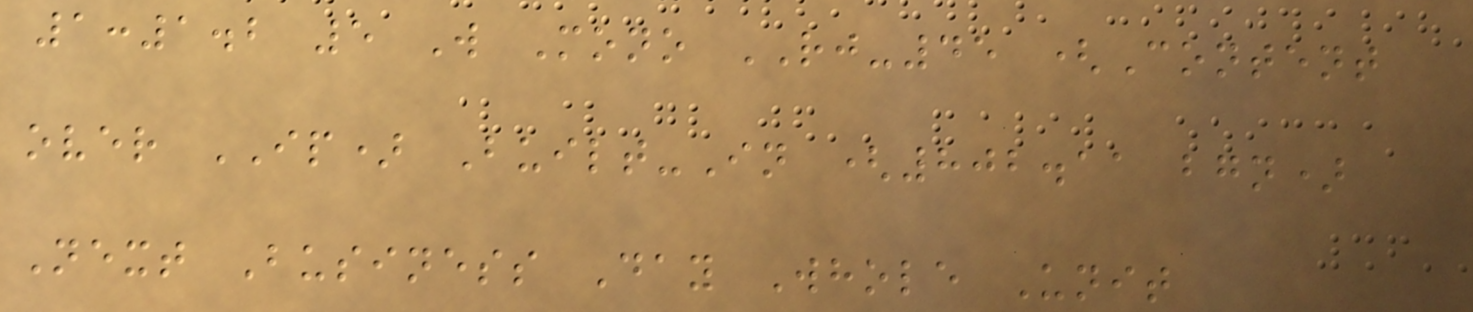1:1.2 5 W Mono RJ-45 (Content
over IP) Built-In (802.11 bgn)
Next Business Day Whole Unit
